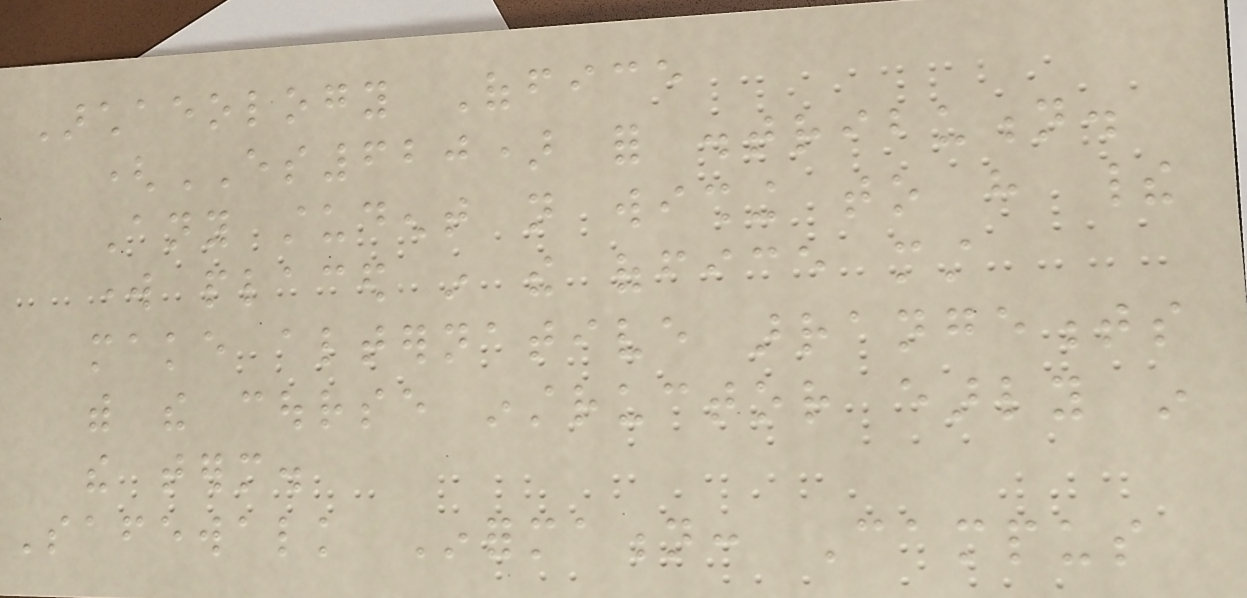Archaeology Office
(ES620) for distribution.
Any student not wishing to have their
work placed in the office must
make alternative arrangements
with the course instructor early in
the term.
Safewalk Information: Campus
